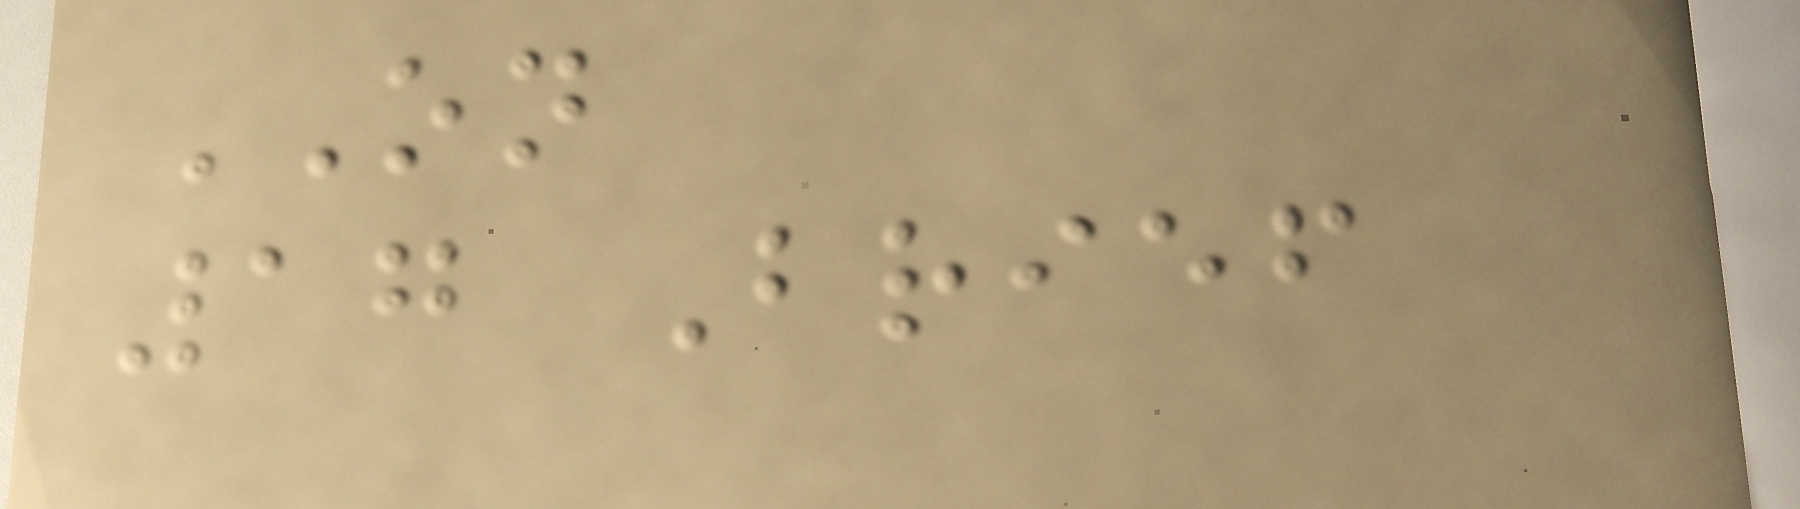ON
17 Brief
